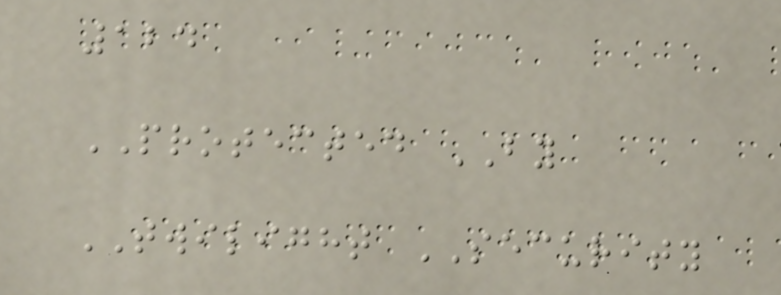124
PROTECTED BY
TWILIGHT SECURITY
